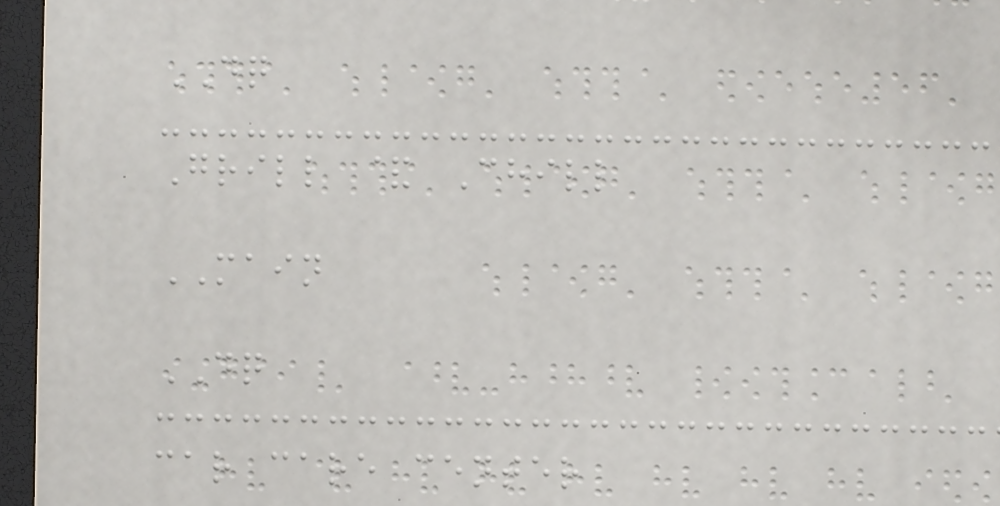DQ
Grill & Chill
MAIN
DQ
car care center
